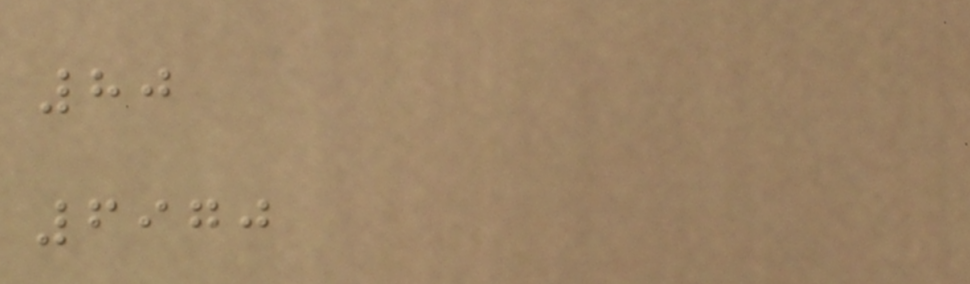80
6970
